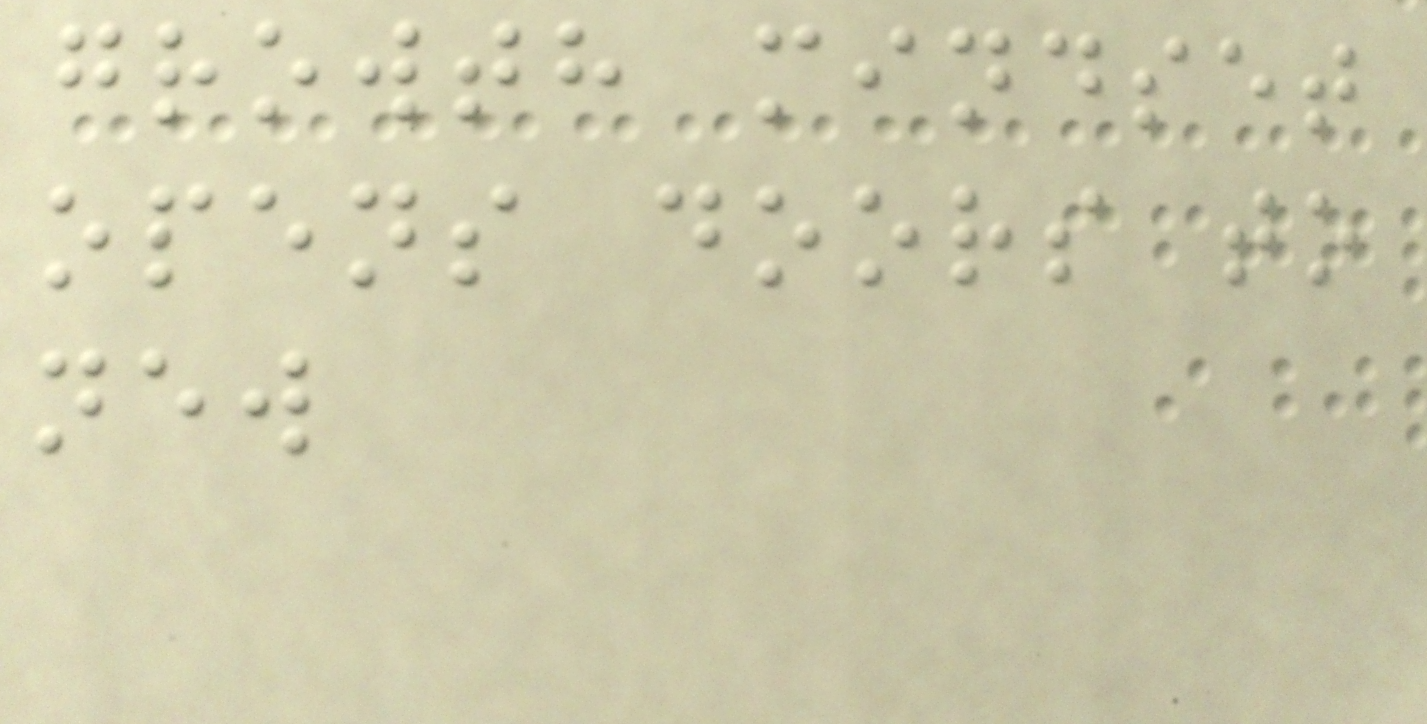growth mindset
opens doors to
new
